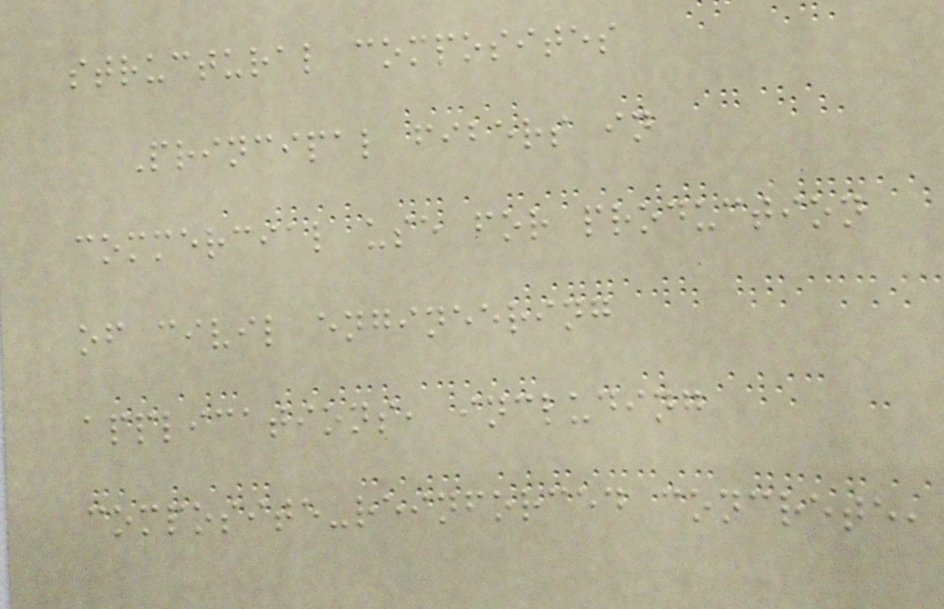structural composites
Principal fibers in
commercial use for production
of civil engineering
applications, including
composite-reinforced concrete,
